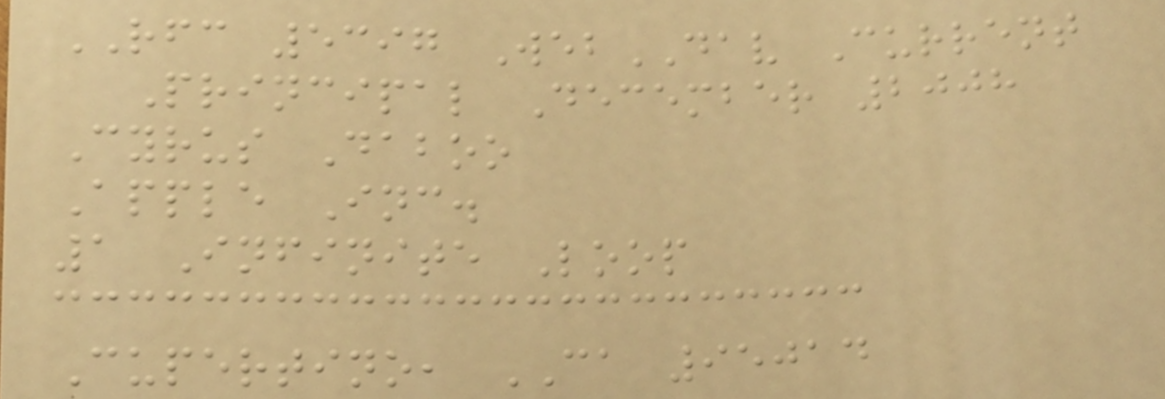RFC 5397 WebDAV Current
Principal December 2008
Cyrus Daboo
Apple Inc.
1 Infinite Loop
Cupertino, CA 95014
